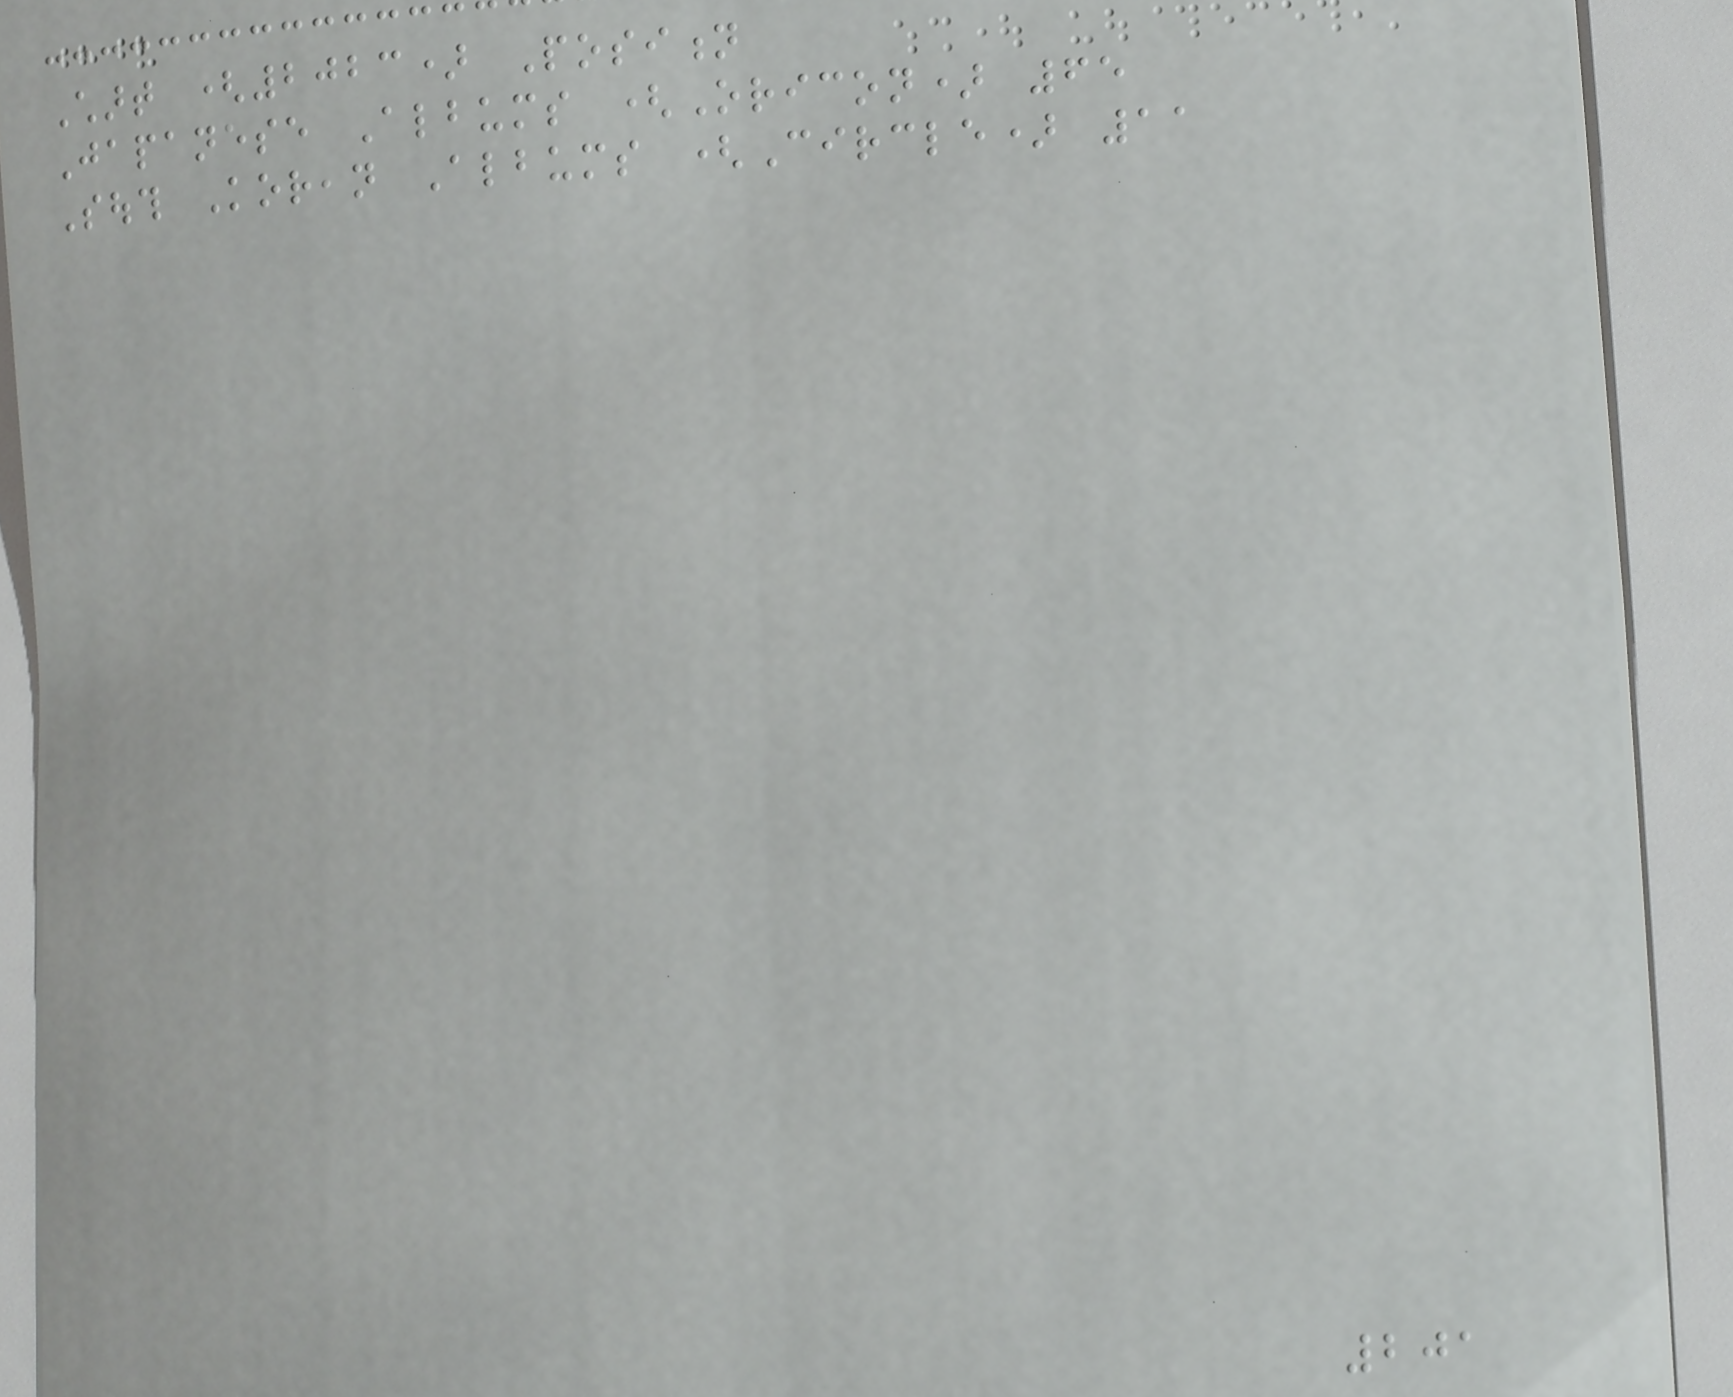Chart (2023) Position
Japanese Albums (Oricon) 65
South Korean Albums (Circle) 11
201
